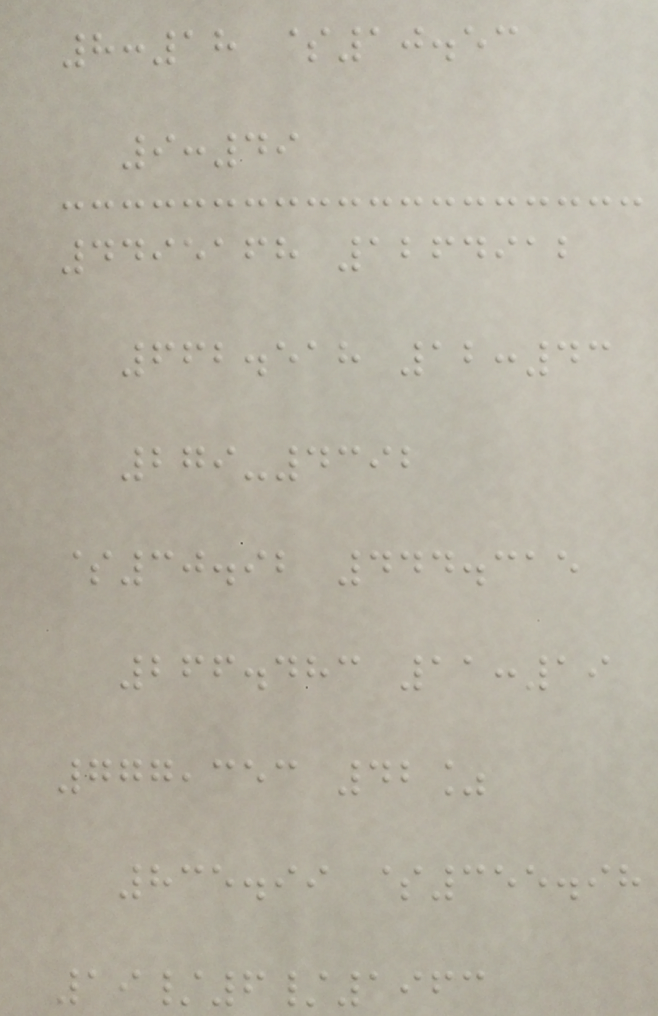8:18 $10.53
9:49
4495168 1264912
662.518 12:43
279-4392
$30.92 444.315
266.483 11:19
777,353 42%
835.99 $355.98
19/6/1963
